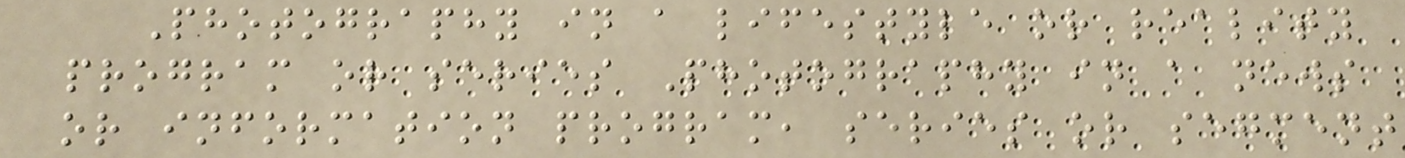Photography in a lifestyle or reality
program or series Photography in a news
or information program, series or segment
